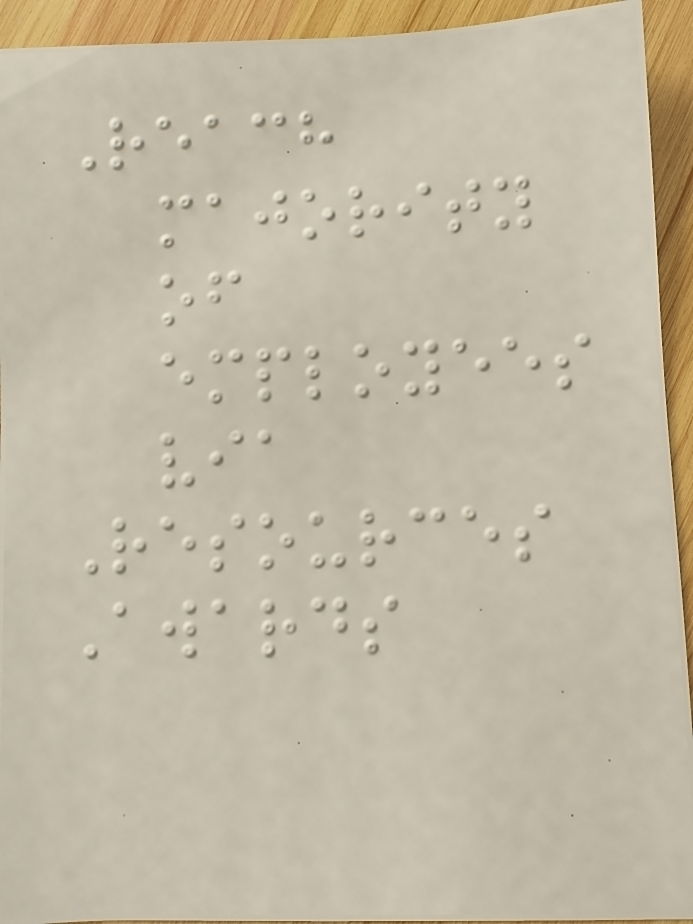Reach
majority
of
employees
via
Resources
Awards
